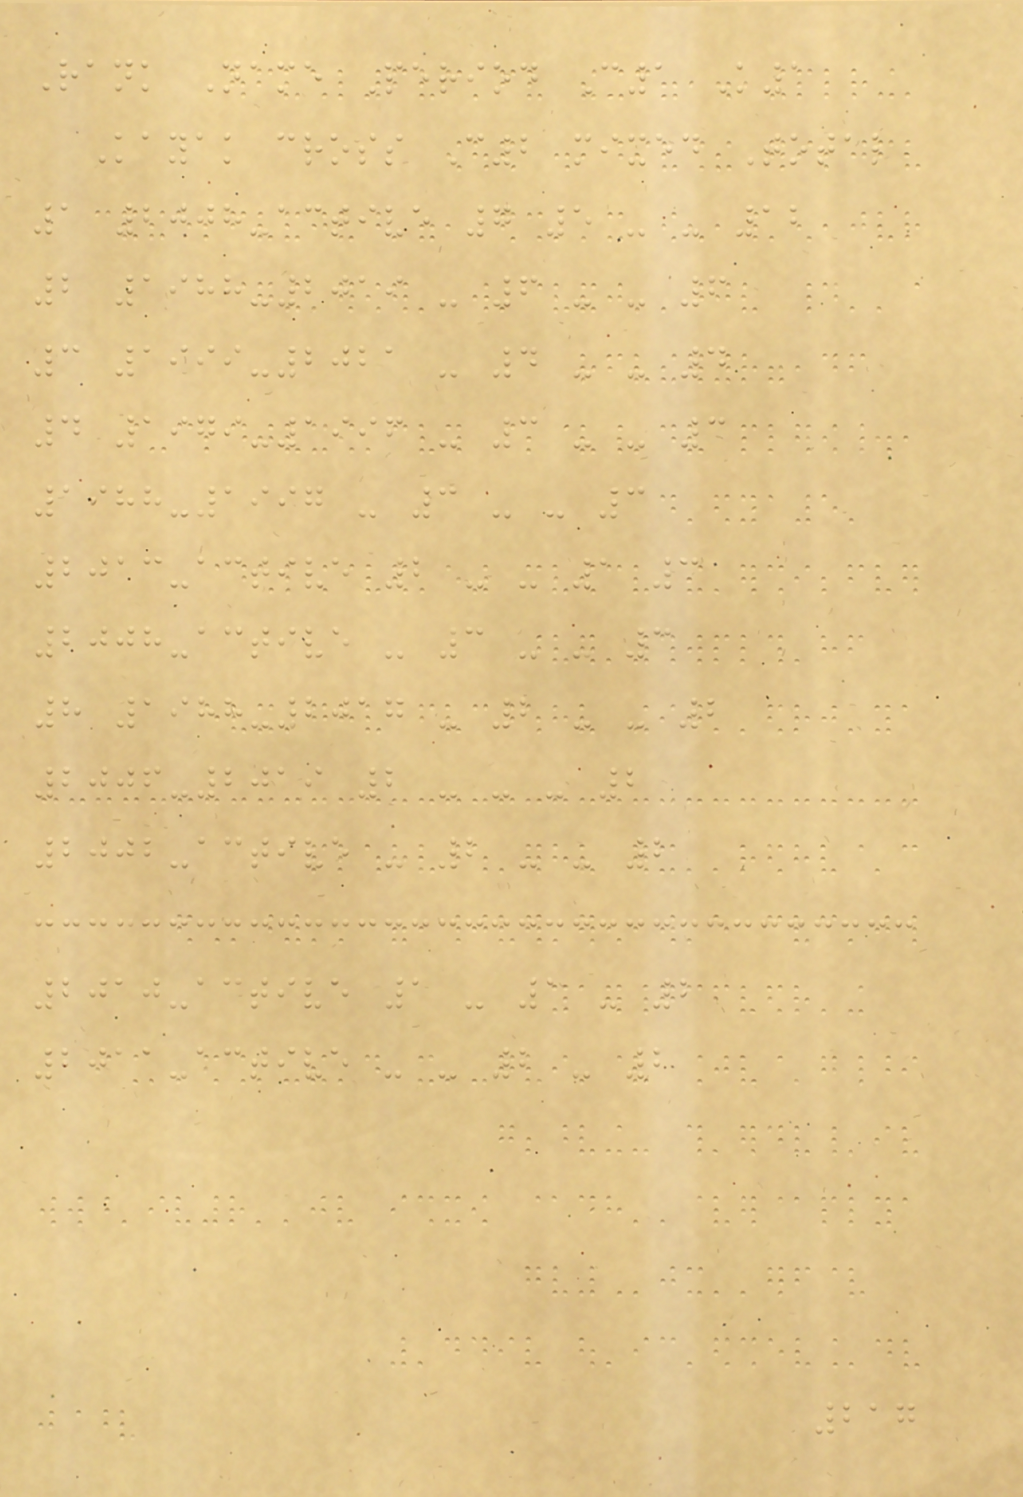Rank Name Period C1 K1
Kayak cross C2 mixed Total
1 2008-active 7 5 - - 12
2 1988-2019 - 6 - - 6
3 1999-2021 - 4 - - 4
4 1979-1996 - 3 - - 3
1988-1997 - 3 - - 3
2013-active 2 - - 1 3
2008-active - 3 - - 3
8 1988-2017 - 2 - - 2
2006-2019 2 - - - 2
2002-active - 2 - - 2
2010-active 1 - 1 - 2
2011-active - - 2 - 2
217
